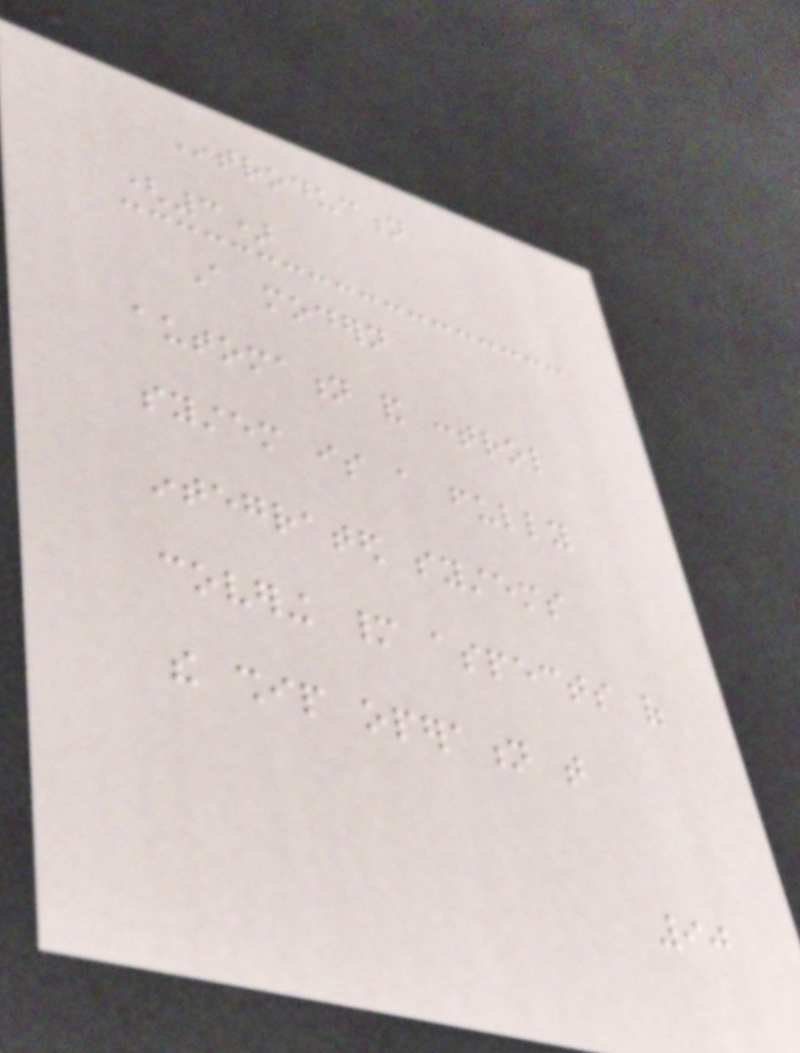Introduction
(3)
A modern
automation and control
system is a fully
integrated systems
covering many aspects of
the ship operation that
90
